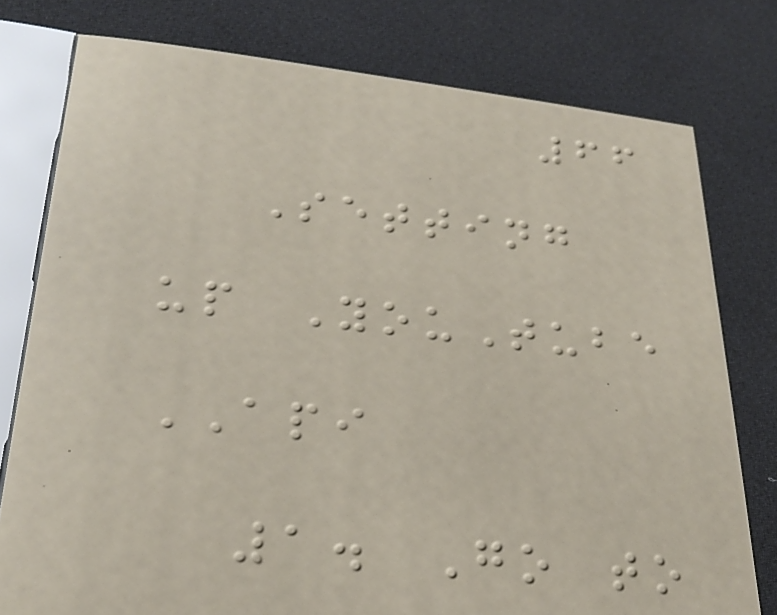66
Setting
up YouTube
API
1. Go to
